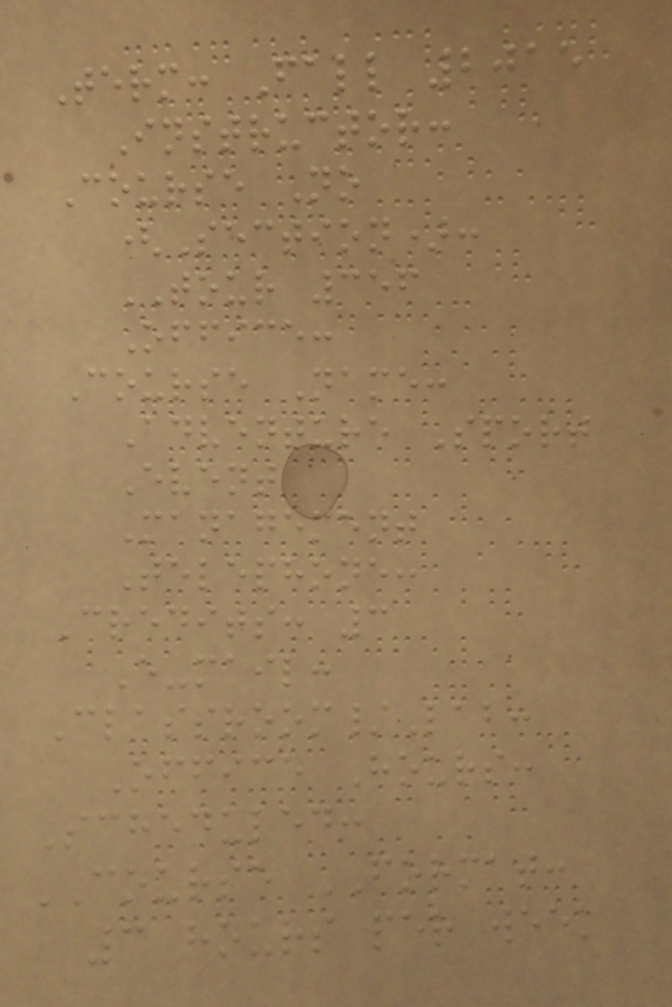Term: Fall 2015
Instructor:
Course No
(Section):
TOUR 356
Office:
Course Name:
Adventure Sport
Event
Management
Telephone:
Credits: 3
E-mail:
Classroom/Lab:
Office Hours:
Scheduled:
COURSE FORMAT:
3 hours per week
